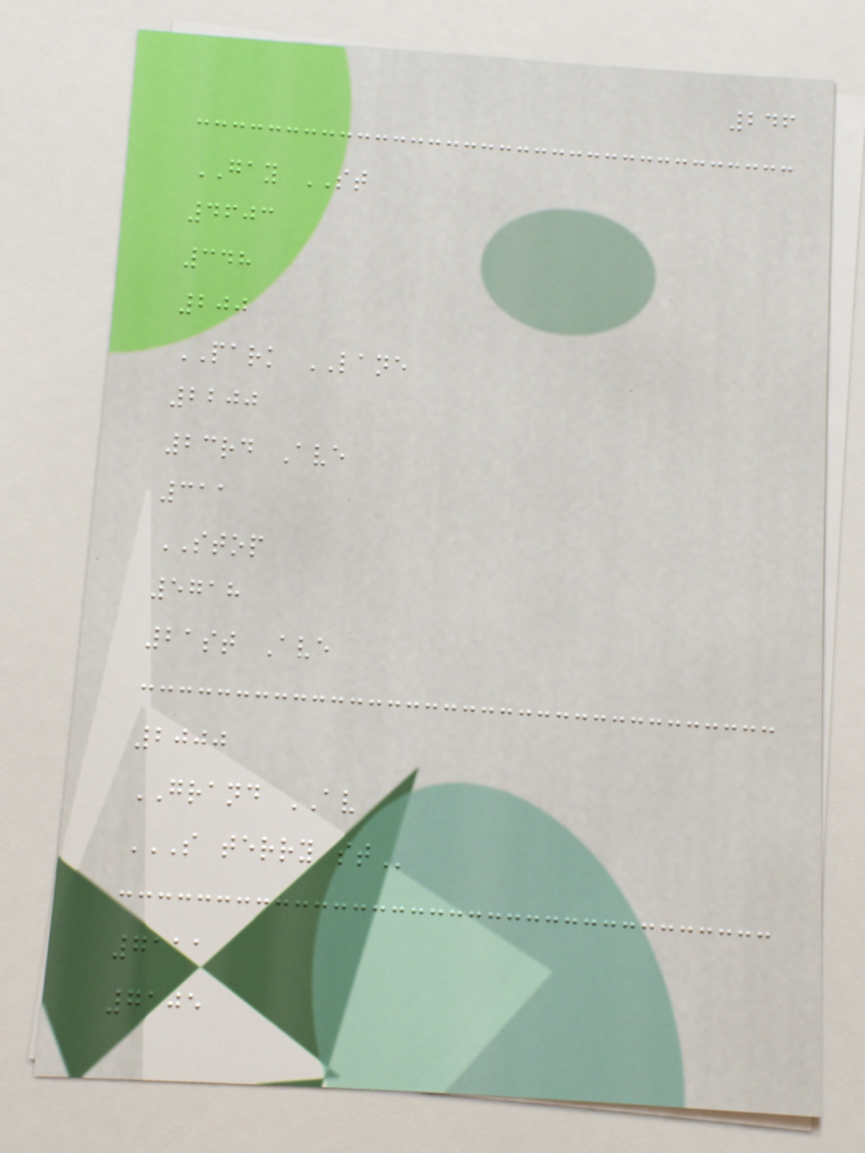246
GAY ST
4603
348
200
PARK LANE
2200
23rd Ave
311
STOP
5718
21st Ave
2000
GRAND AV
S TERRY ST
7111
7105
